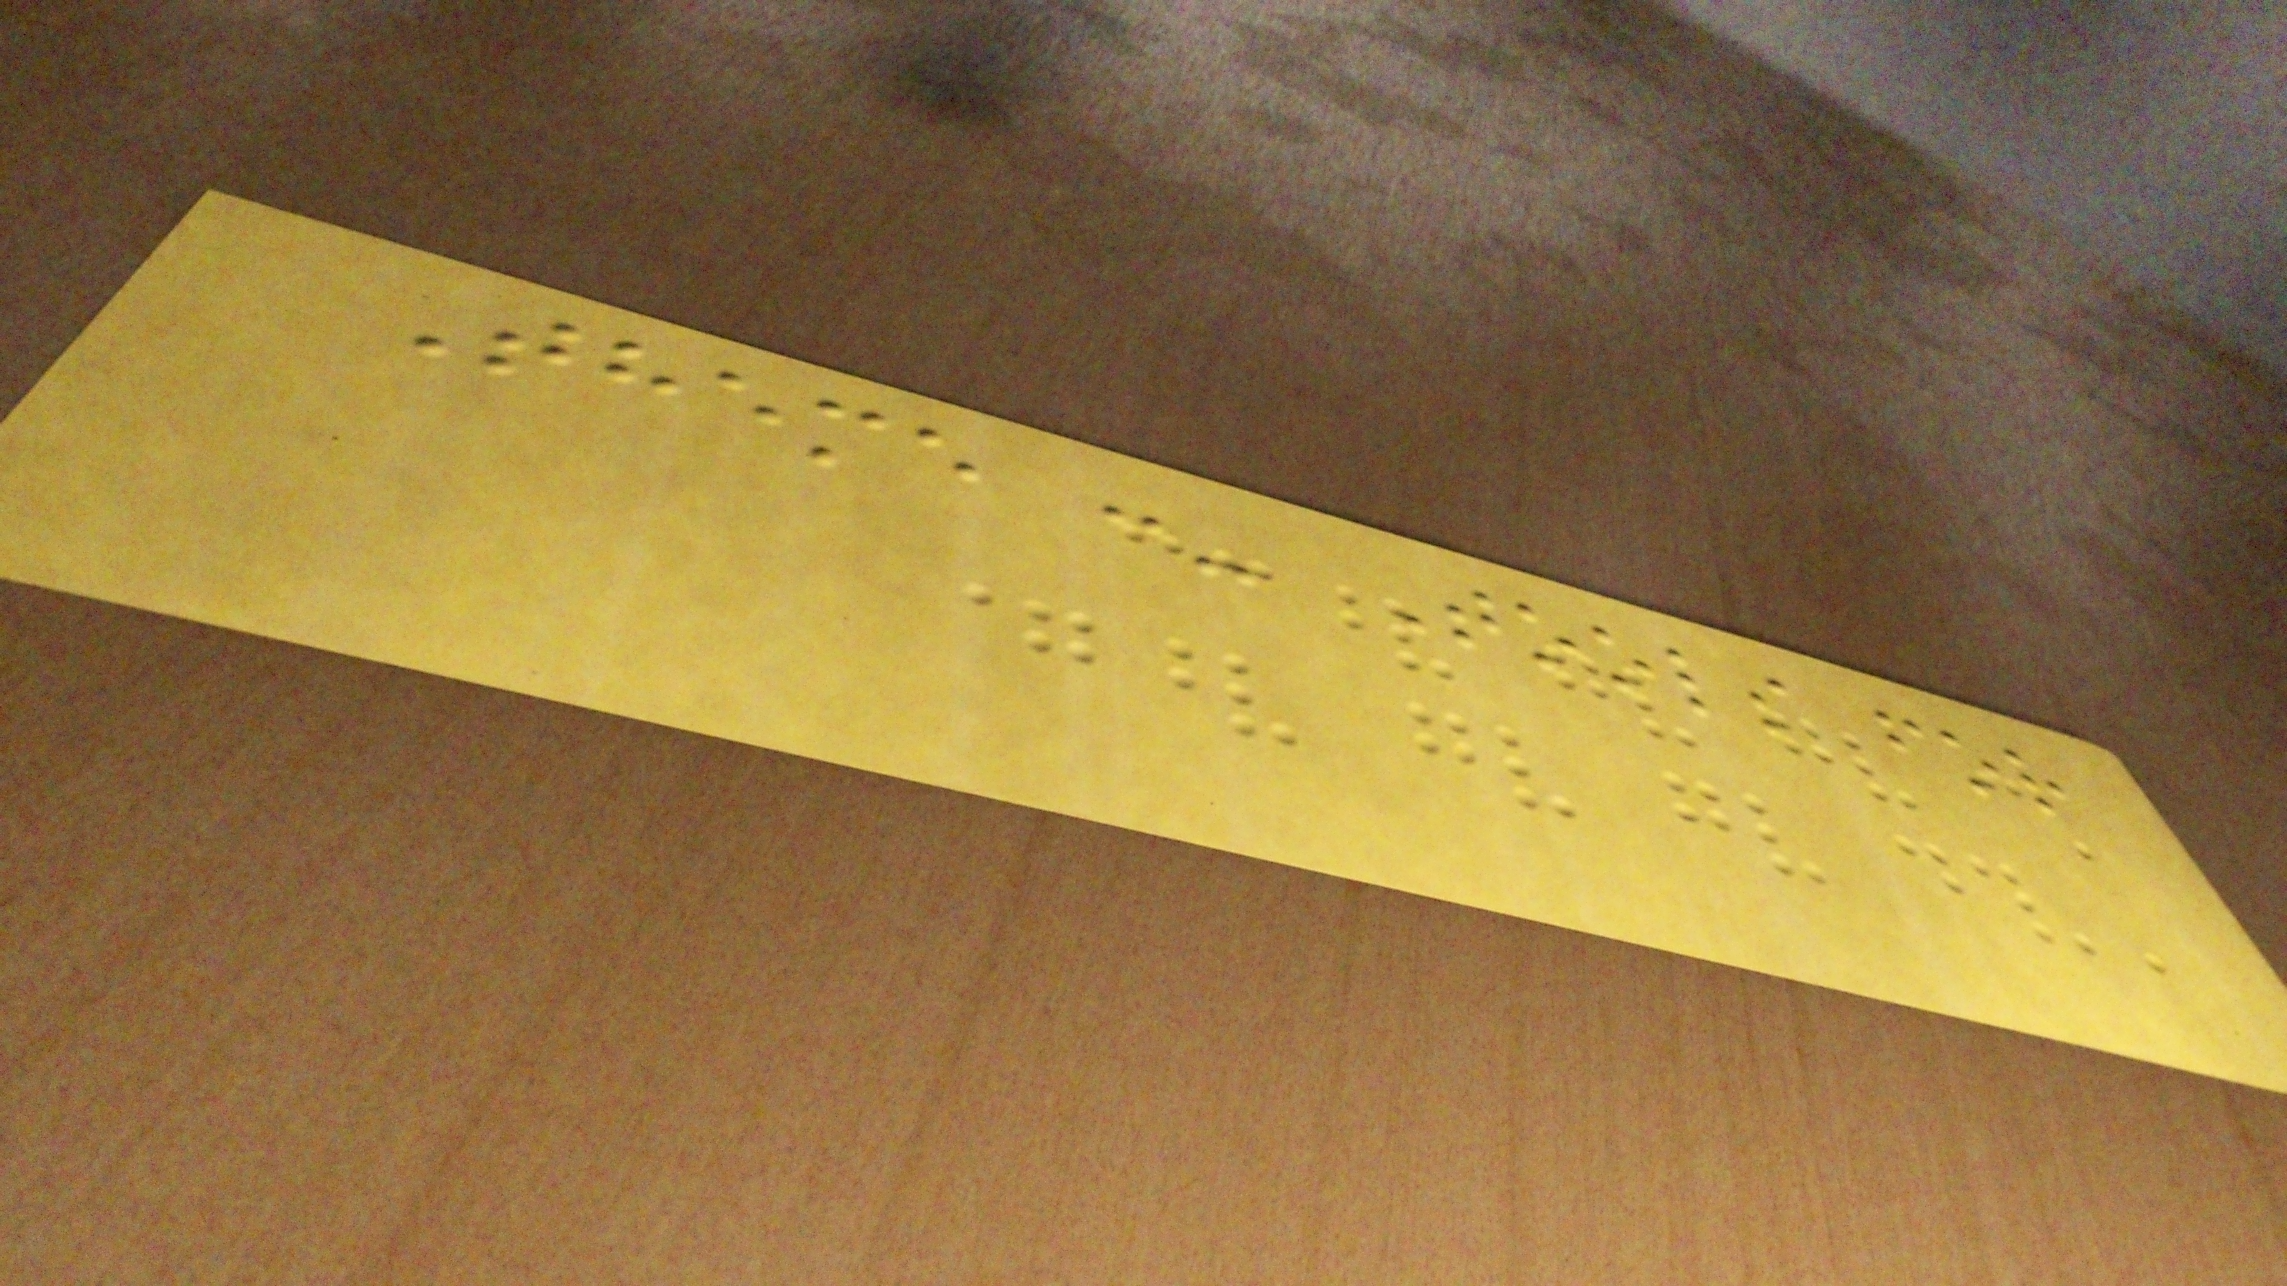Theme :- Tools for
